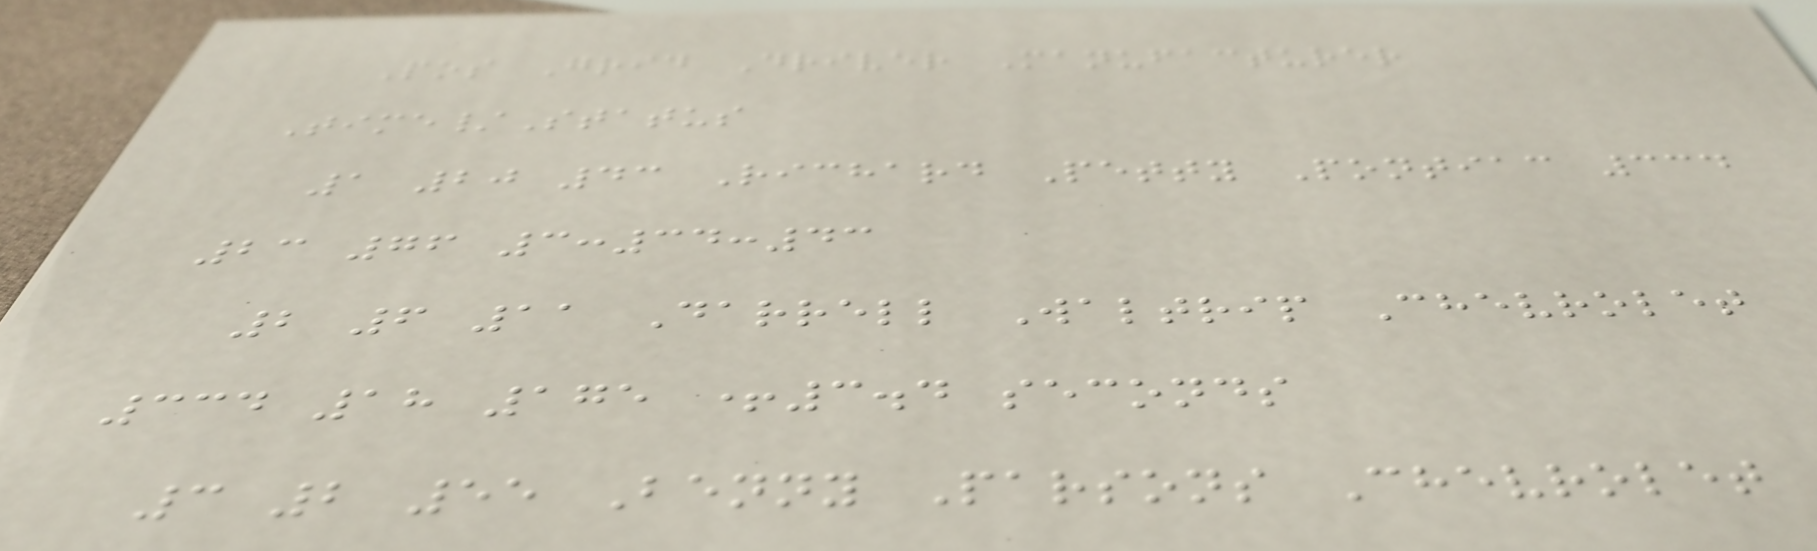Pos Grid Driver Manufacturer
Time/Status
1 20 43 Richard Petty Pontiac 334
23 76 3:34:43
2 6 11 Darrell Waltrip Chevrolet
334 18 175 +3.4 seconds
3 2 55 Benny Parsons Chevrolet
